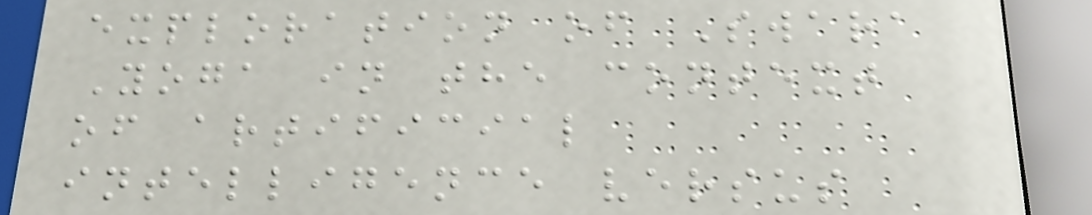exploration of Swara
Yoga in the context
of artificial
intelligence versus
